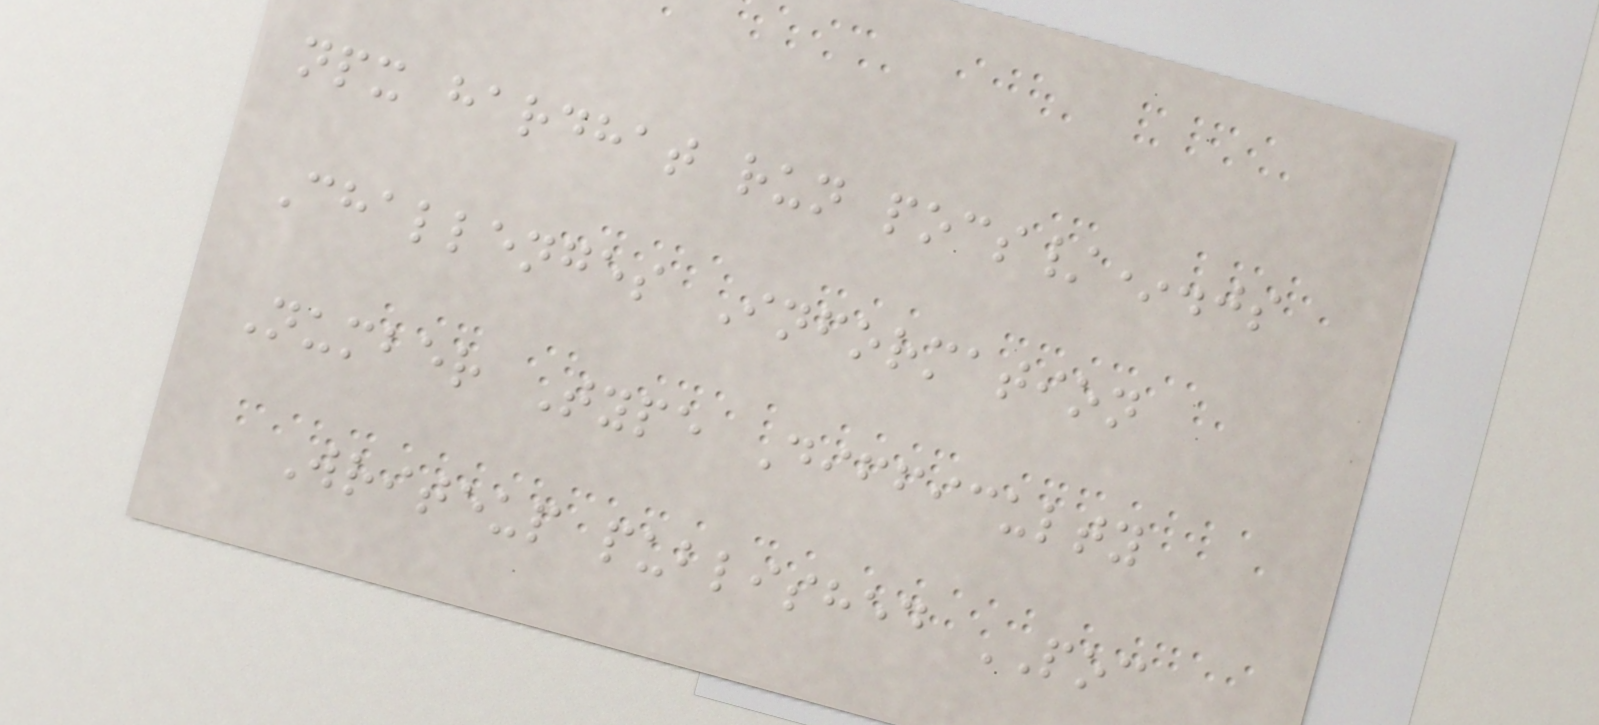npx hardhat run pocs/*.js
Challenges Information
Number Type Difficulty
Writeup published POC
